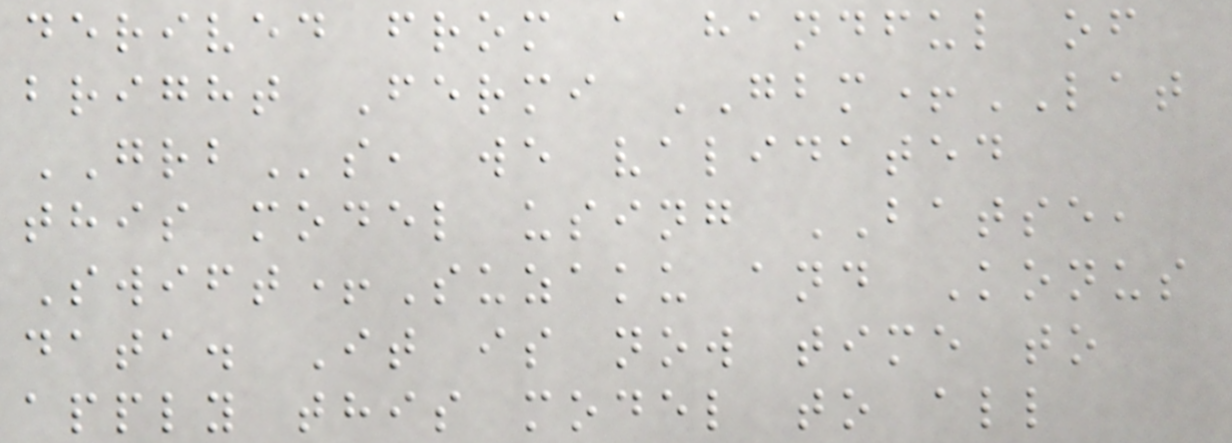derived from a handful of
bright Fermi GBM+LAT
GRBs, we validated
this model using BATSE,
Swift+Suzaku and Konus
data. It is now time to
apply this model to all
